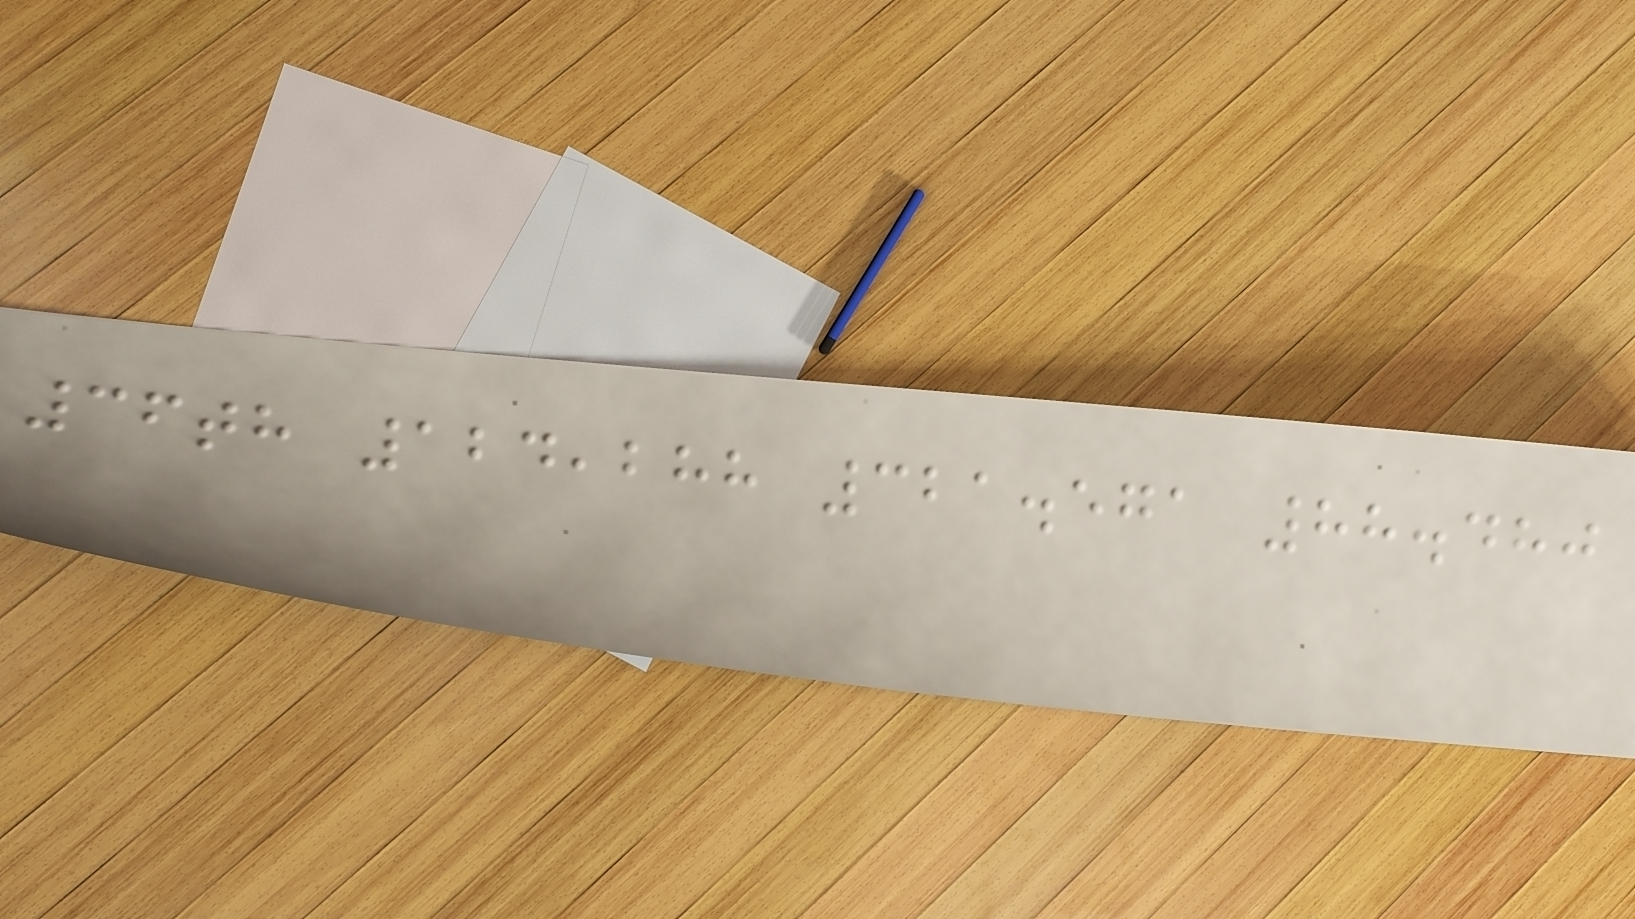36th 124,288 321.571 88.480
